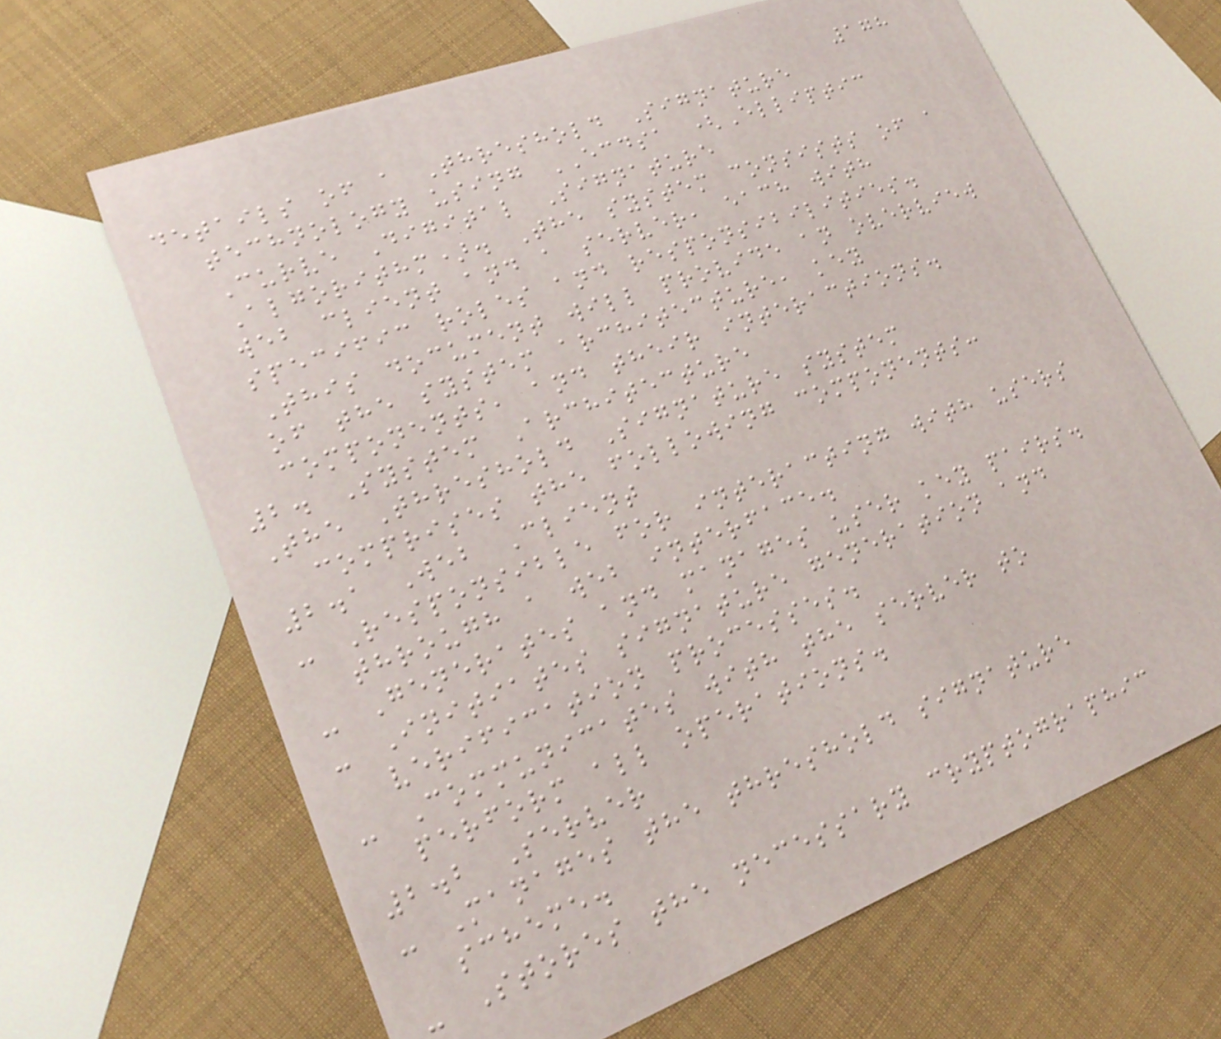178
details of a Threshold Signature
technology using ECDSA (Elliptic
Curve Digital Signature
Algorithm). The system consists of a
web client and a server, each with
specific roles and responsibilities.
This document will provide an overview
of the system architecture, key
components, and their interactions.
2. System Architecture
The Threshold Signature system
comprises the following components:
2.1 Web Client
- Responsible for interacting with users
through a web interface.
- Generates and manages user key pairs.
- Initiates signature generation and
verification processes.
- Communicates with the server to
perform all operations.
2.2 Server
- Manages the threshold signature
scheme.
- Stores the necessary cryptographic
